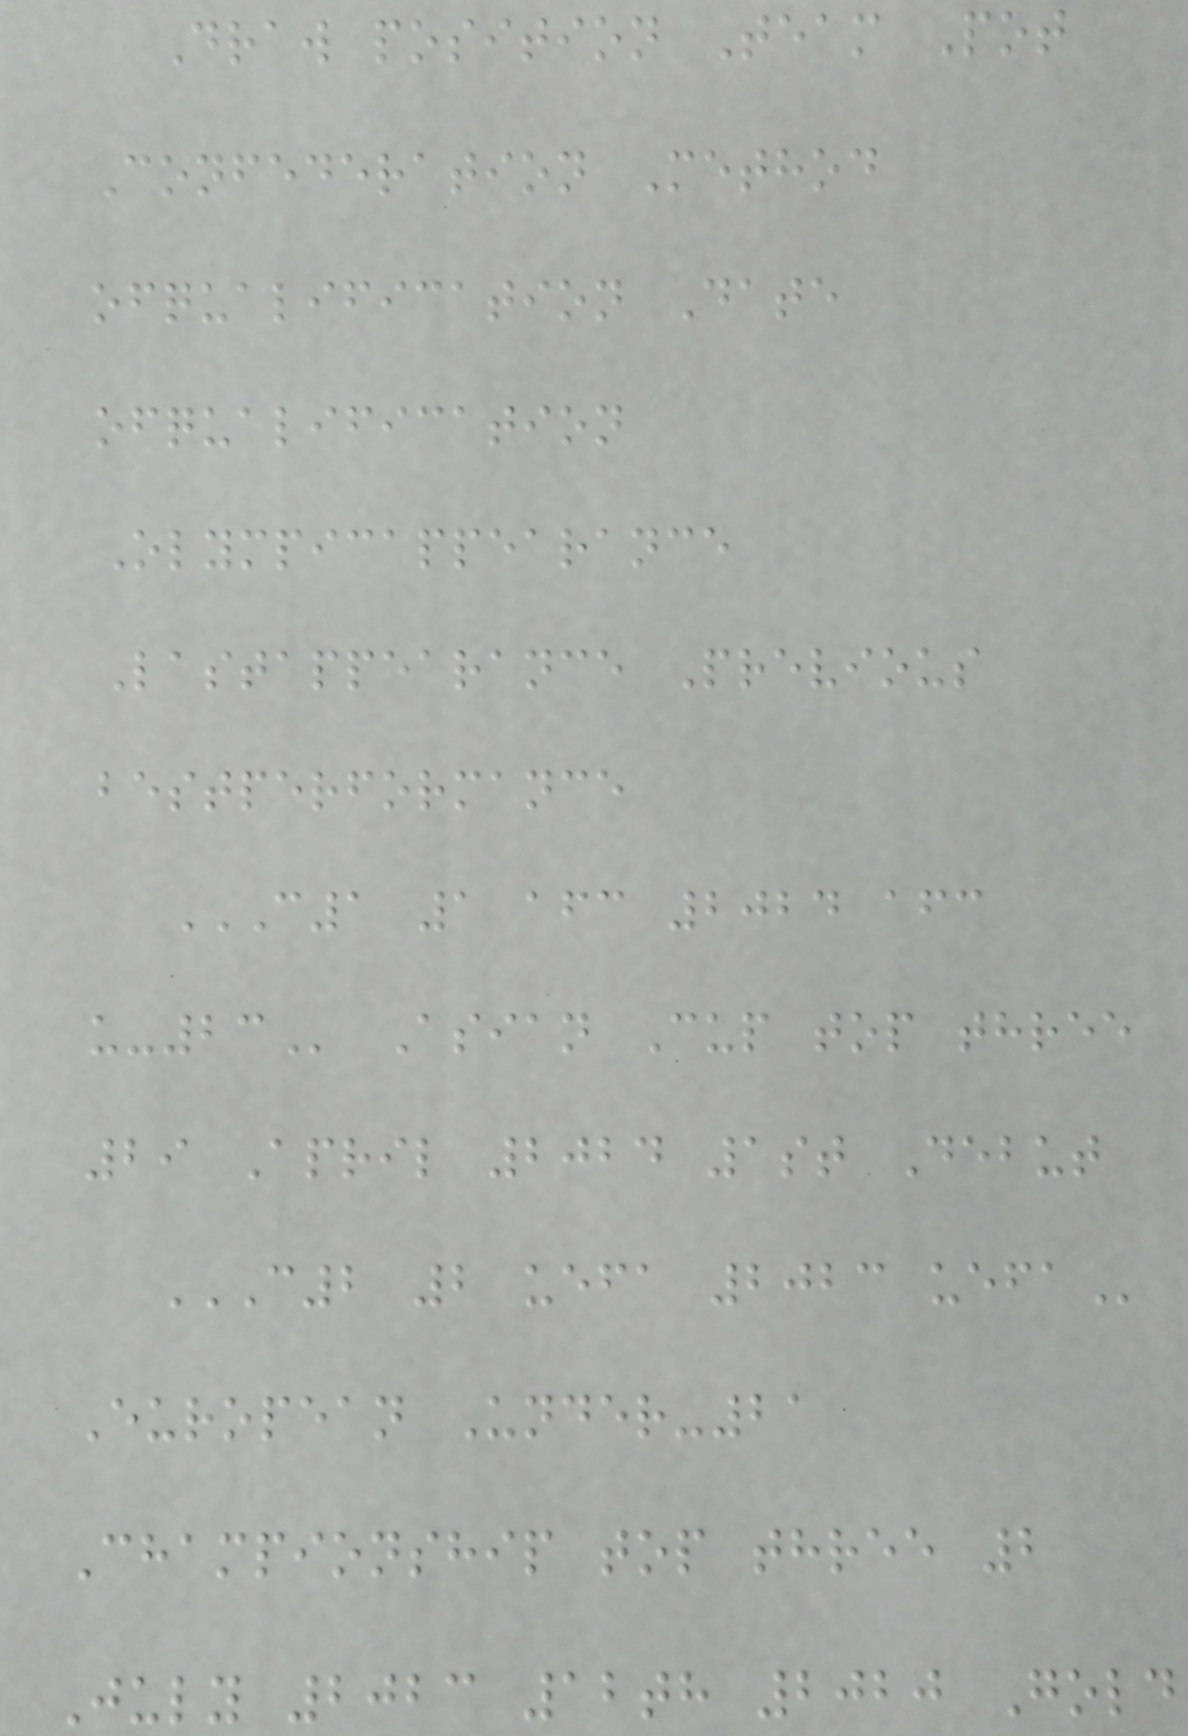Draw position Team Pot
Confederation Method
ofqualification Date
ofqualification
Olympicappearance
Lastappearance Previous
bestperformance
C1 1 AFC 2024 AFC
U-23 Asian Cup top three
29 April 2024 1st Debut
C2 2 UEFA 2023 UEFA
European Under-21
Championship top three 2
July 2023 12th 2020 Gold
